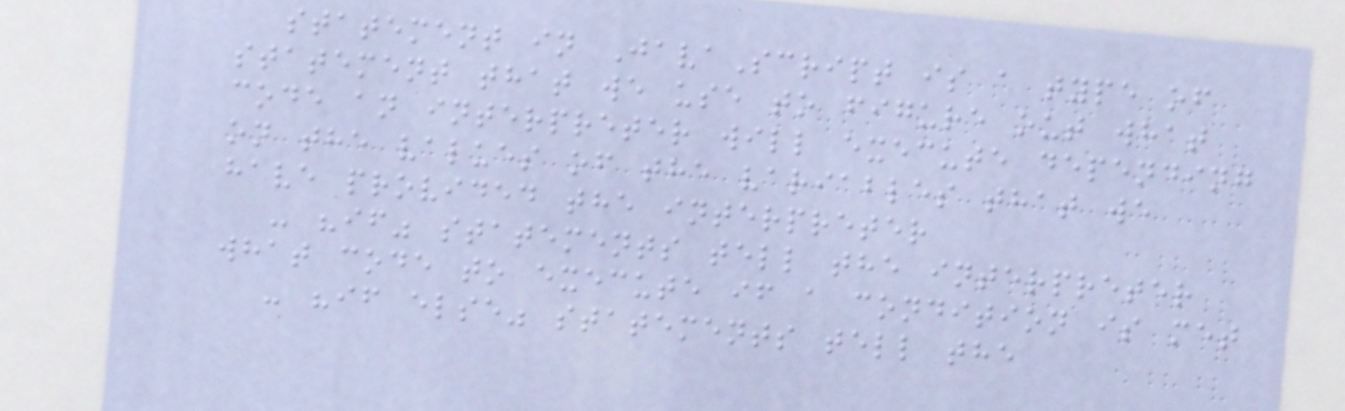statement in JavaScript is a type of
statement that we use to figure out what
code an interpreter will execute depending
on the values of the variables that we
have provided the interpreter
- "if" statements tell the interpreter
what code to execute if a condition is met
- "if else" statements tell the
